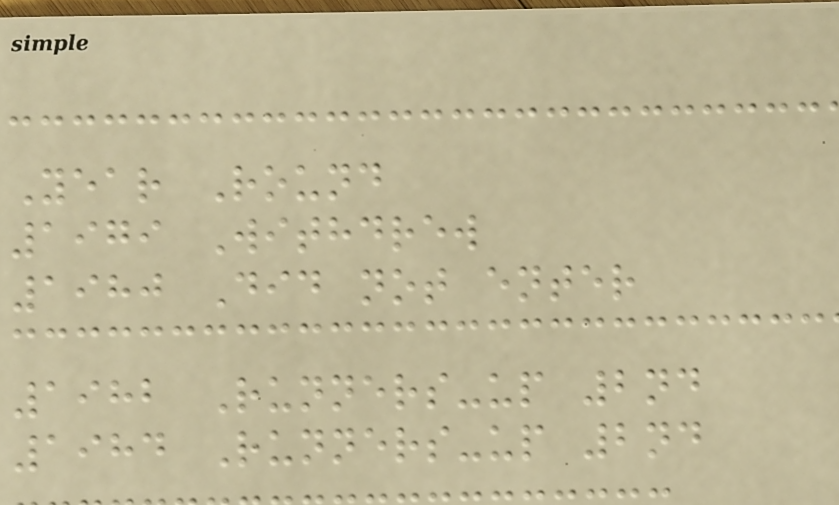Year Round
1979 Withdrew
1980 Did not enter
1982 Runners-up 2nd
1984 Runners-up 2nd
